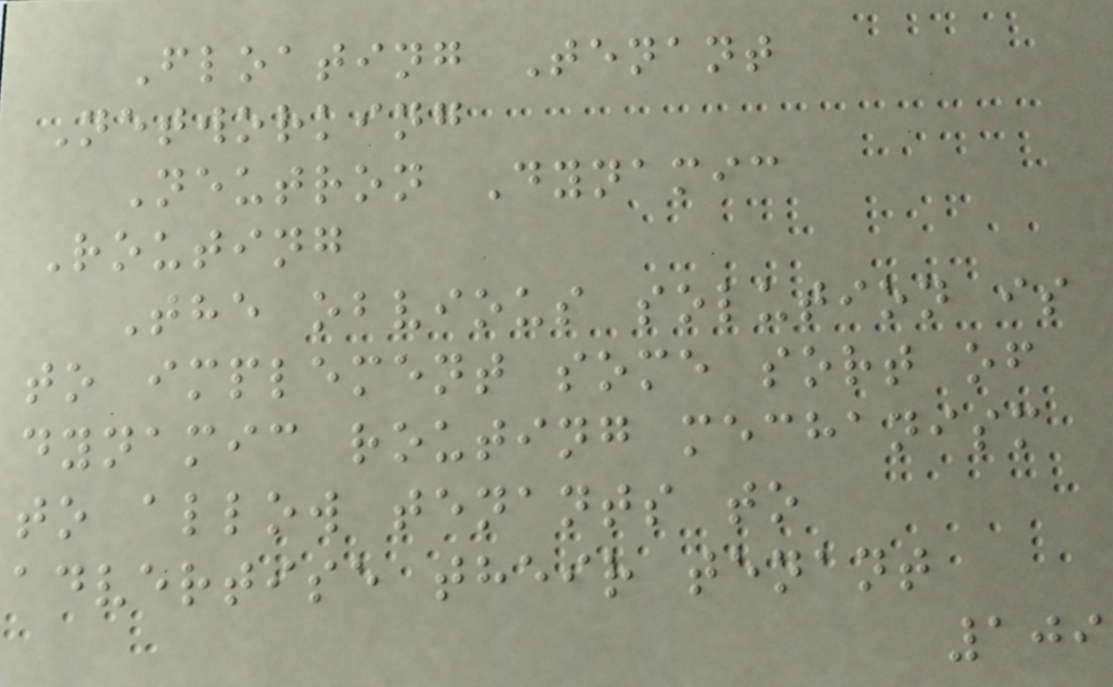Floating Tenant
Networking
Neutron Dynamic
Routing
The obvious solution is
to implement some sort of
dynamic routing mechanism
to allow tenants to
advertise their tenant
109
